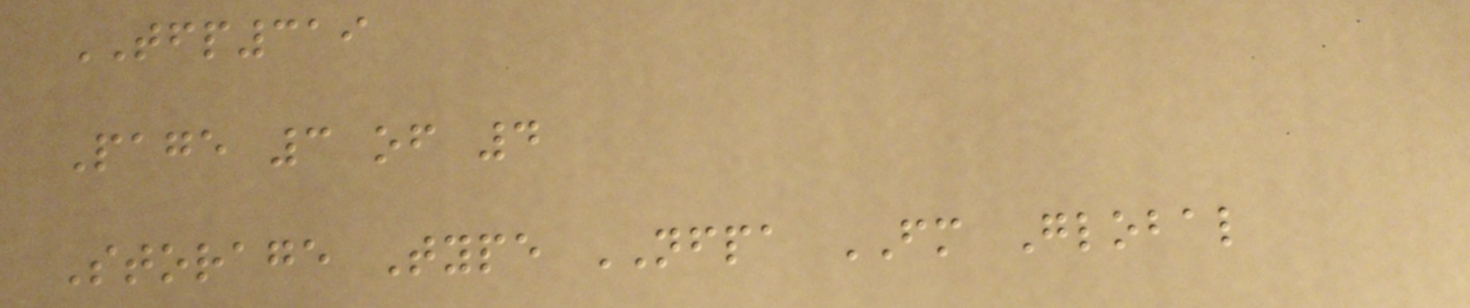TFP319
Page 3 of 4
Storage Type NFPA FM Global
